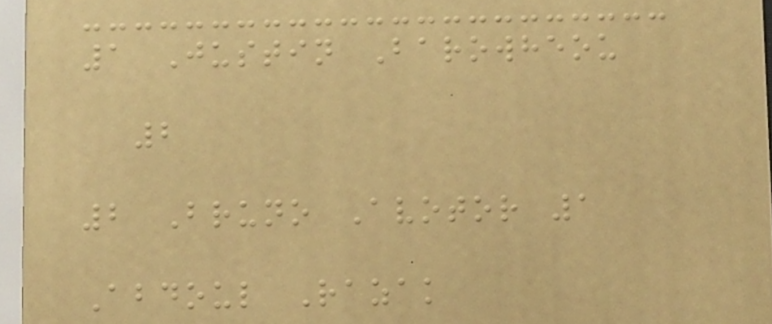1 Justin Barowheou
2
2 Bruno Avotor 1
Abdoul Razak
